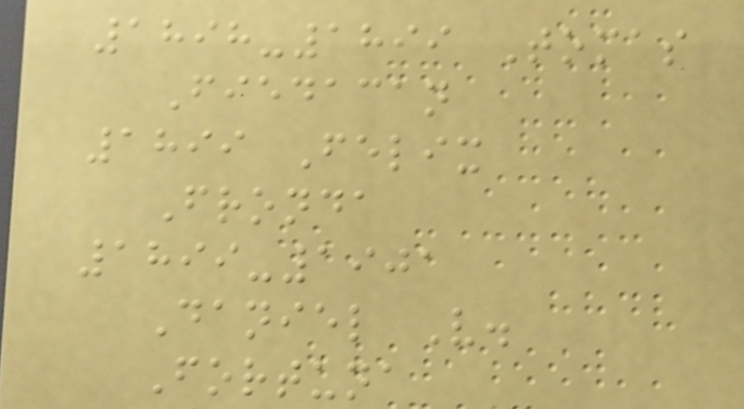1898-1899 Tomas
Fiedacan
1899 Felix
Fronda
1899-1901
Daniel V.
Fortuna
